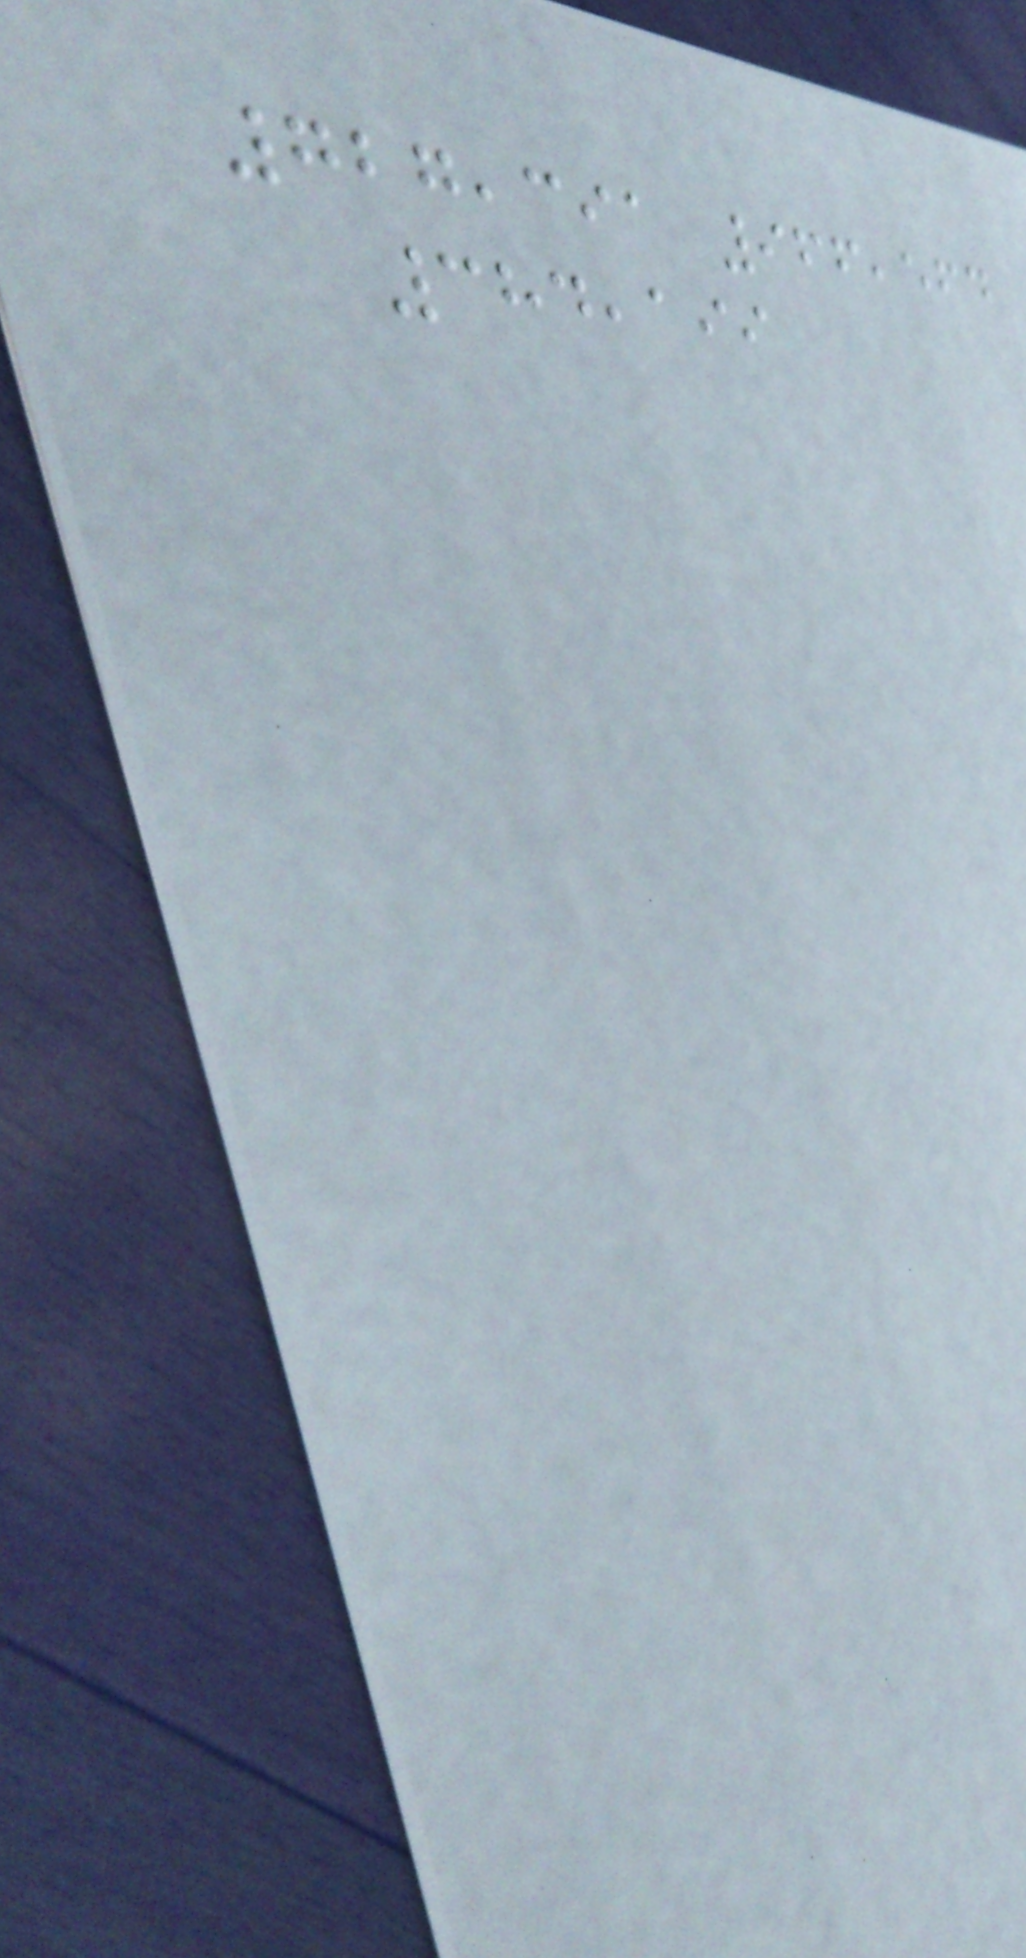727,391 966,564
384,199
